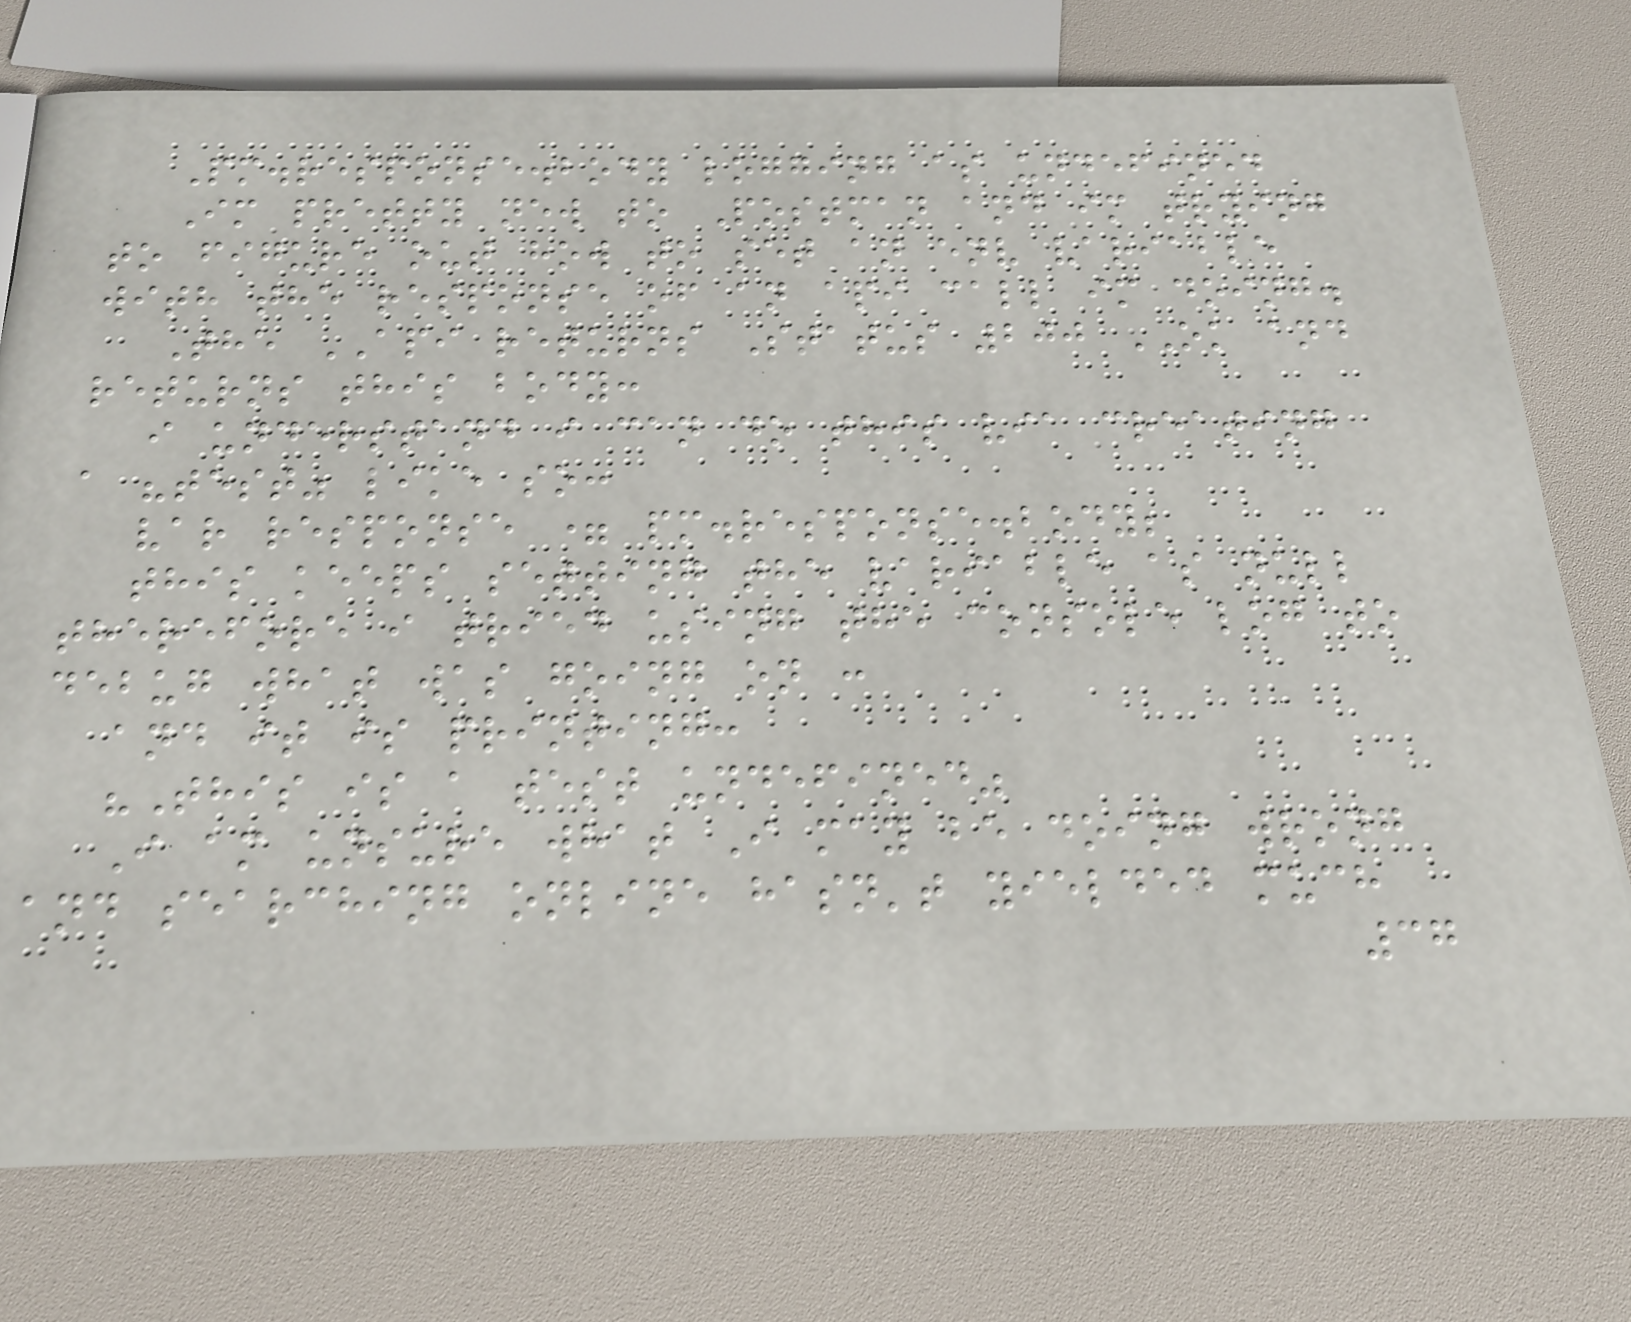Pm.response.body logging as undefined
Im pretty new to Postman and im trying
to figure out how to set an env variable
with the response of an api call im doing.
The API returns Status 200 OK and
returns this body:
i understand i can do this via creating
a "test" like so:
var response = pm.response.body;
this keeps setting the variable as null
therefore i tried using the console log to
debug what was going on :
and it is printing:
"This is a test undefined"
I am unsure what I may be doing wrong
and searching online hasn't yielded much
37
